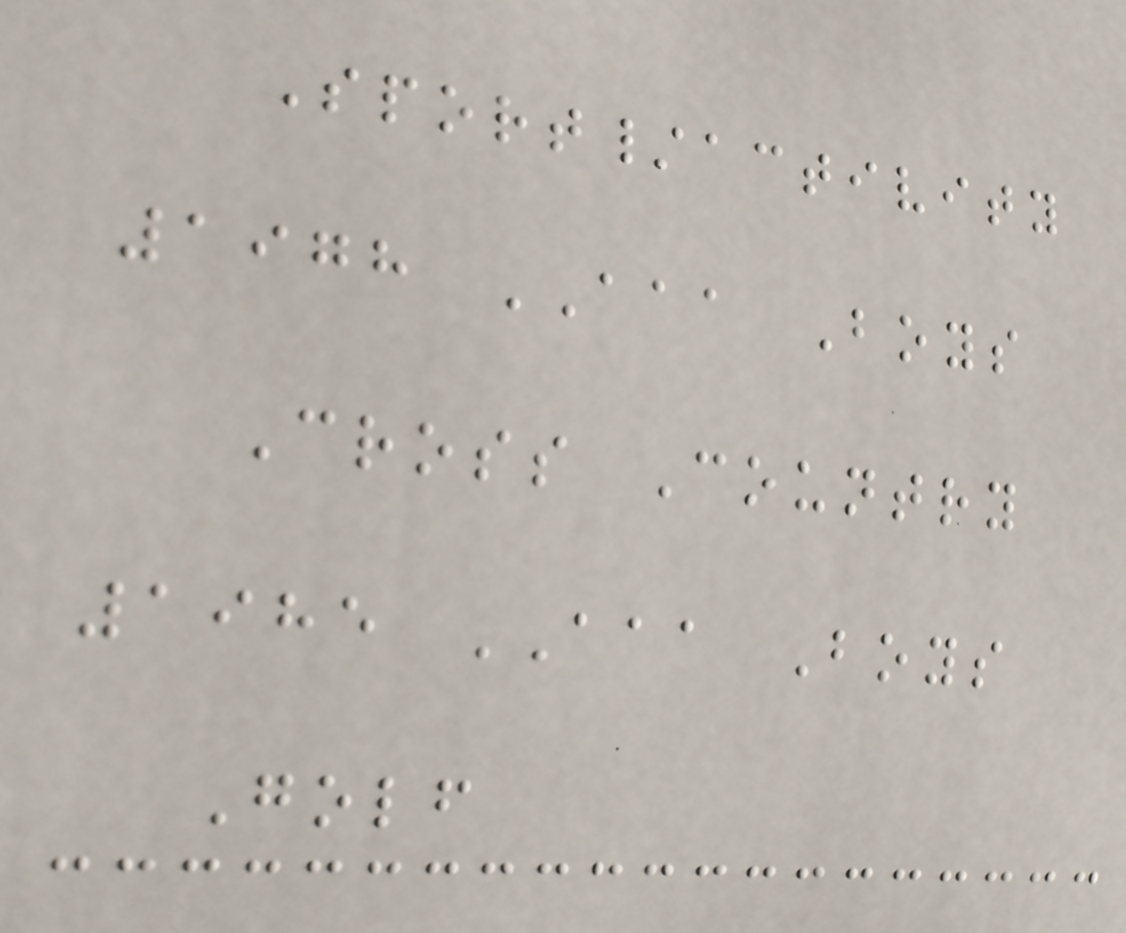Sport/activity
1978 AAA Boys
Cross Country
1985 AAA Boys
Golf
